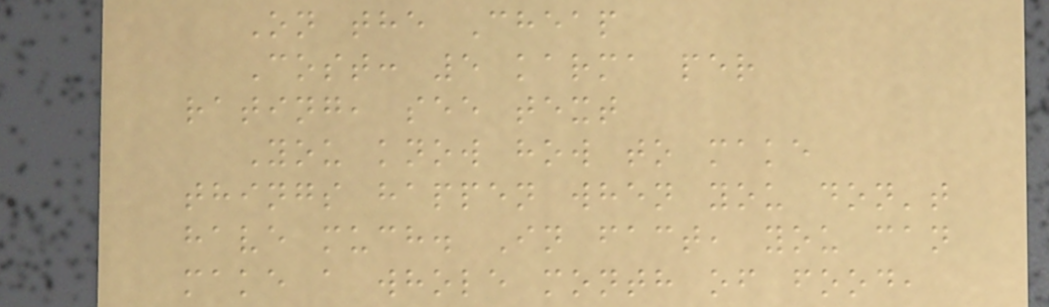On the Cheap
Cost: 5 karma per
rating, see text
You know how to make
things happen when you don't
have much. In fact, you can
make a whole month of food,
